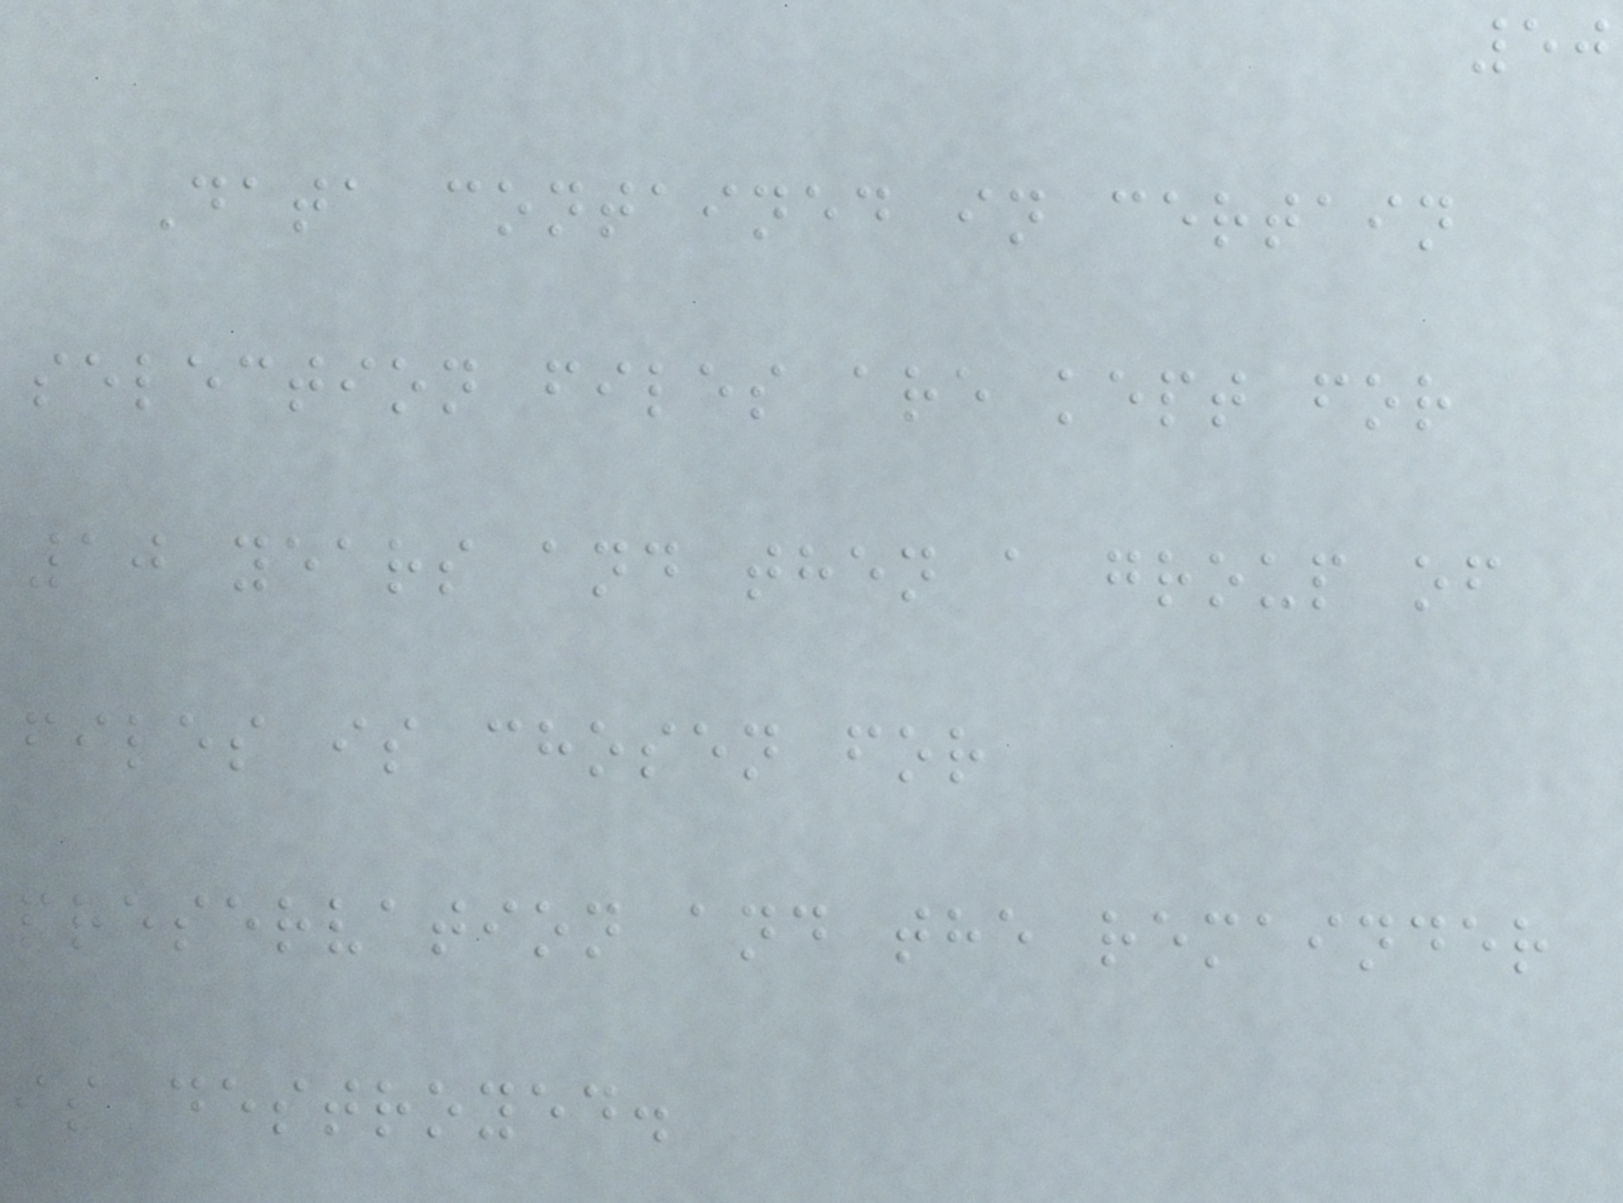50
Data contained in certain
selection files are kept for
10 years and then a group of
files is chosen for
preservation and the remainder
is destroyed.
